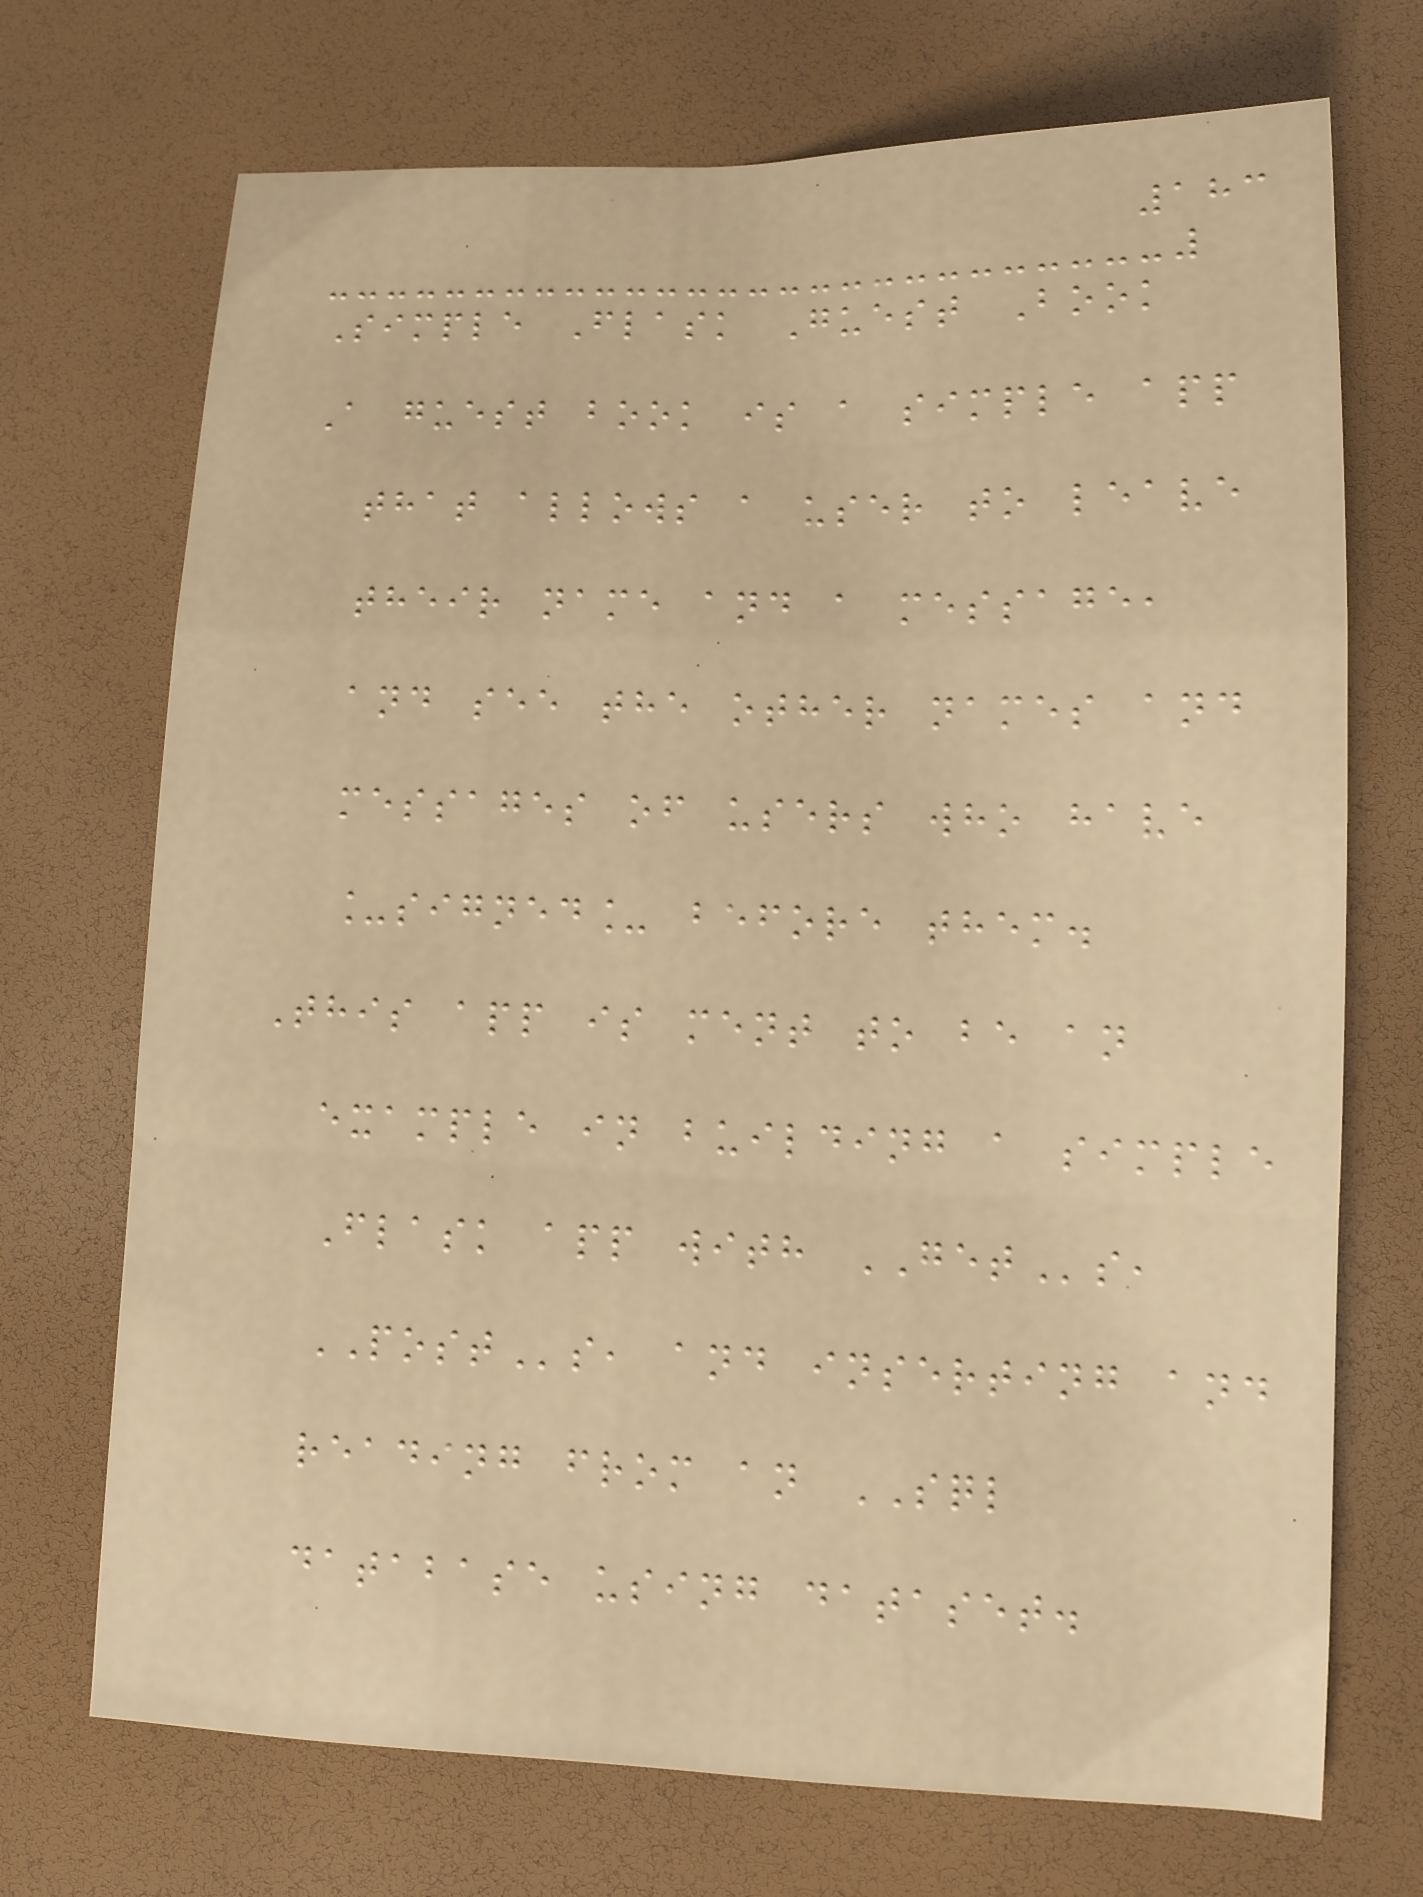183
Simple Flask Guest Book
A guest book is a simple app
that allows a user to leave
their name and a message,
and see the other names and
messages of users who have
_signed_ before them.
This app is ment to be an
example in building a simple
Flask app with GETs,
POSTs, and inserting and
reading from an SQL
database using dataset.
